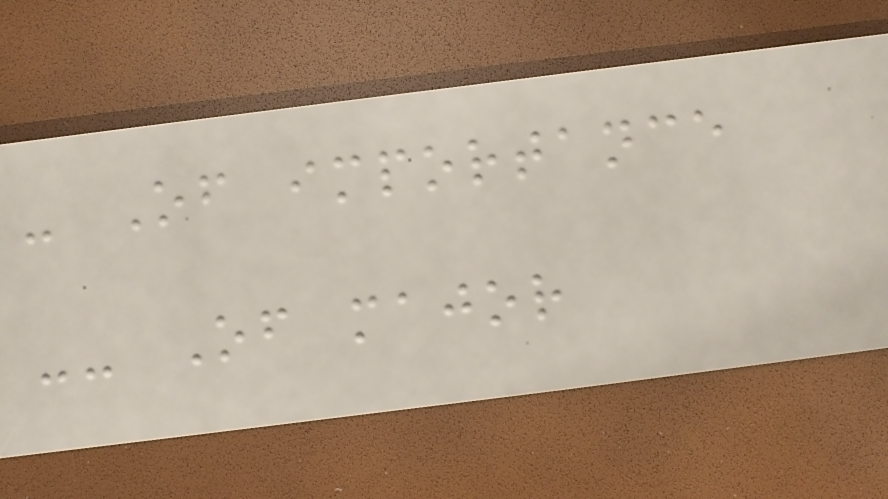- Of importance
-- Of major
